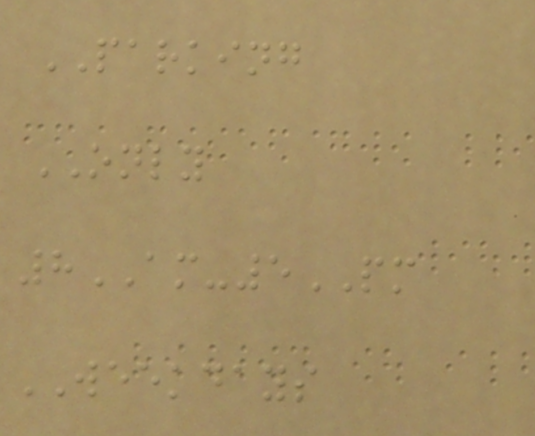PARKING
ONLY
8AM-5PM
WEEKDAYS
